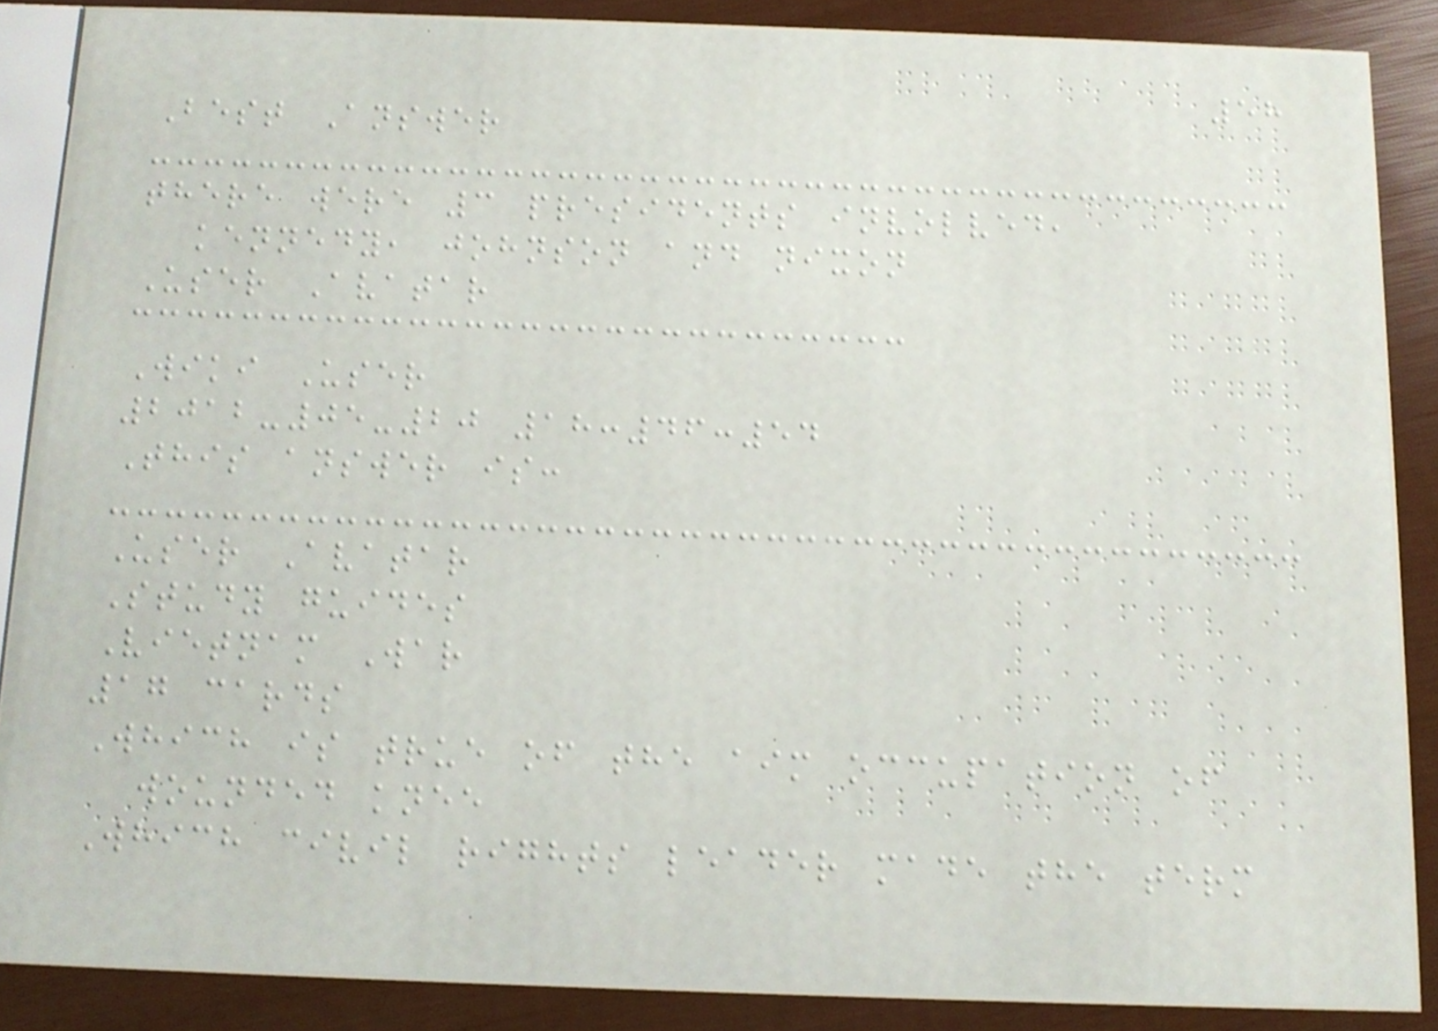58
Best Answer
there were 3 presidents involved,
kennedy, johnson and nixon
User Avatar
Wiki User
2012-05-20 18:46:54
This answer is:
User Avatar
Study guides
Vietnam War
17 cards
Which is true of the aim occupation of
wounded knee
Which civil rights leader made the term
